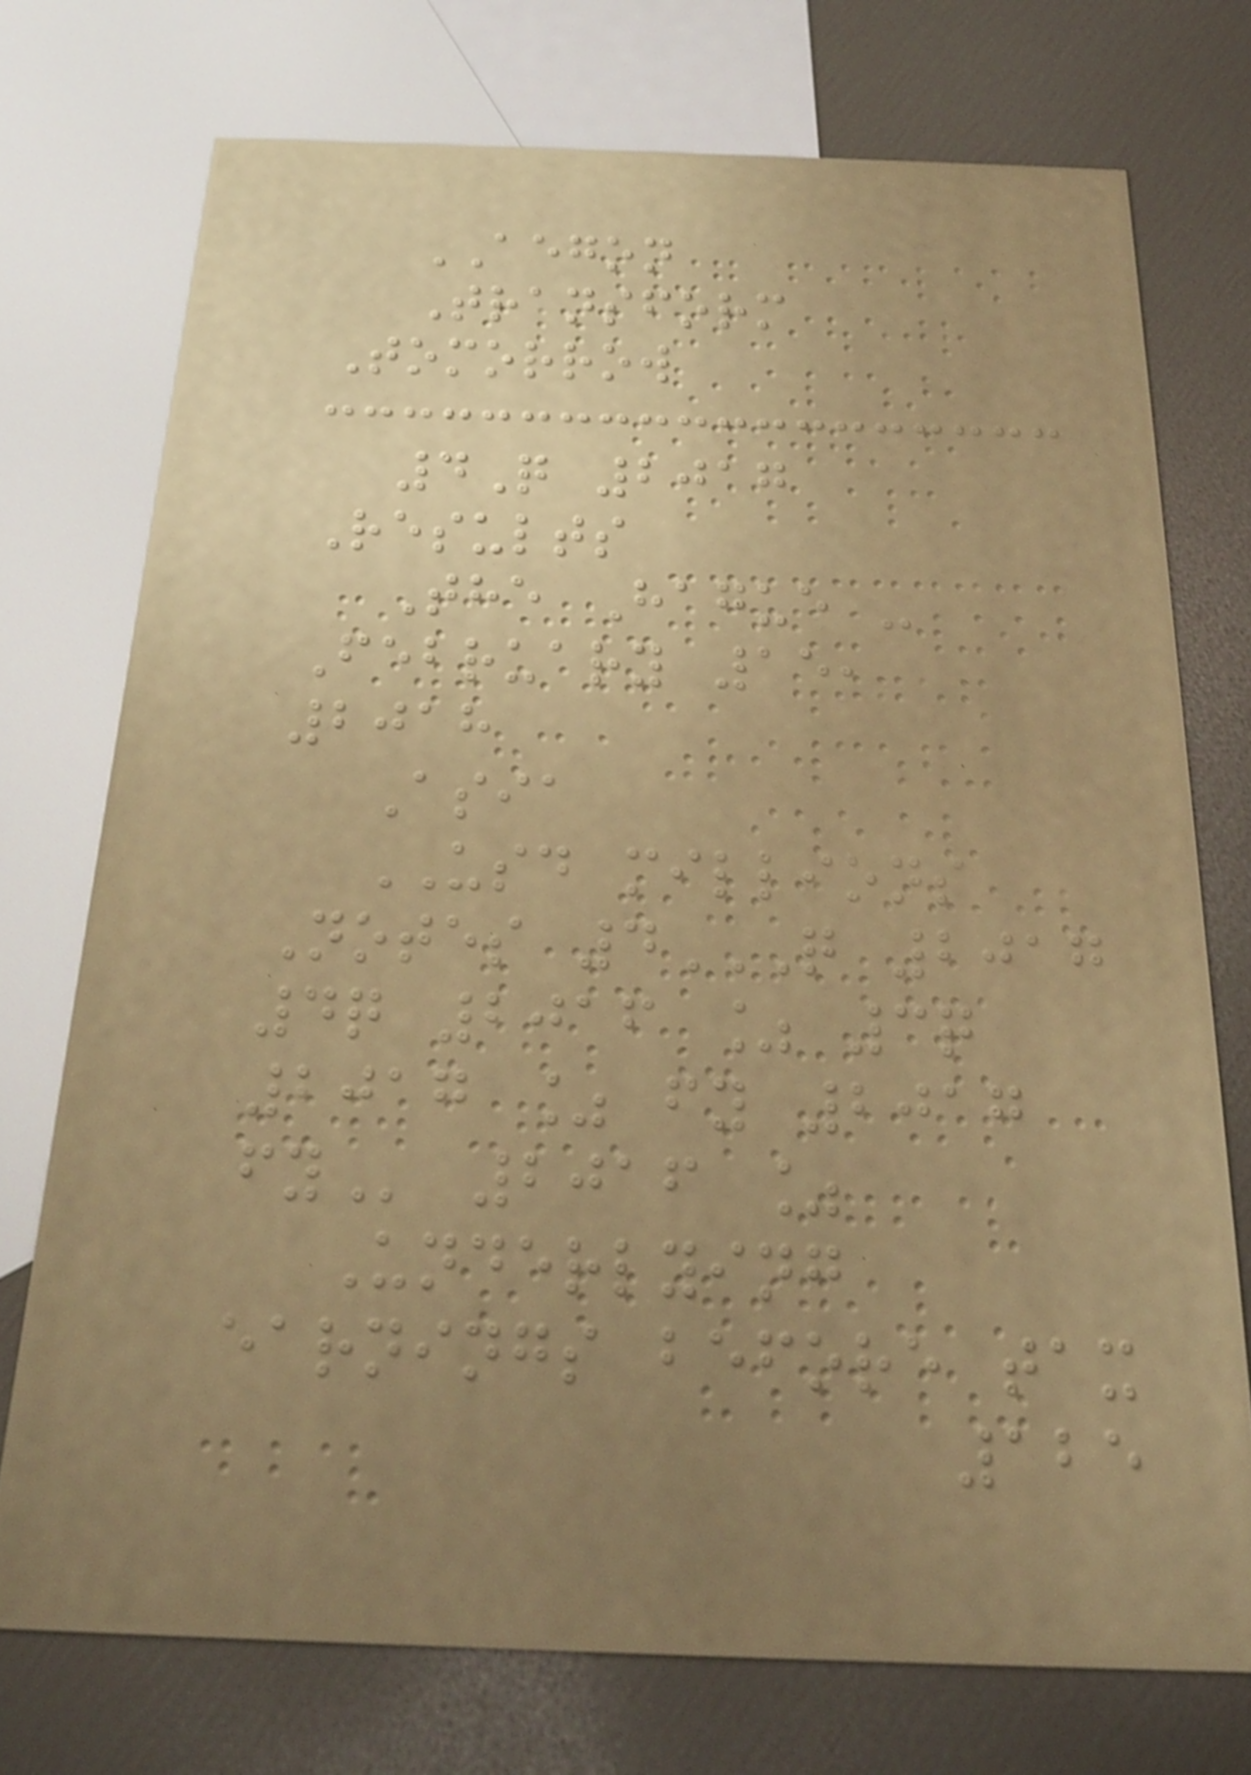AEGON
Transform
Tomorrow
4Q 2017
Results
The Hague -
February 15,
2018
Asia
USD millions
Notes 4Q 2017
4Q 2016 % 3Q
2017 % FY 2017
FY 2016 %
Underlying
earnings before tax
125
